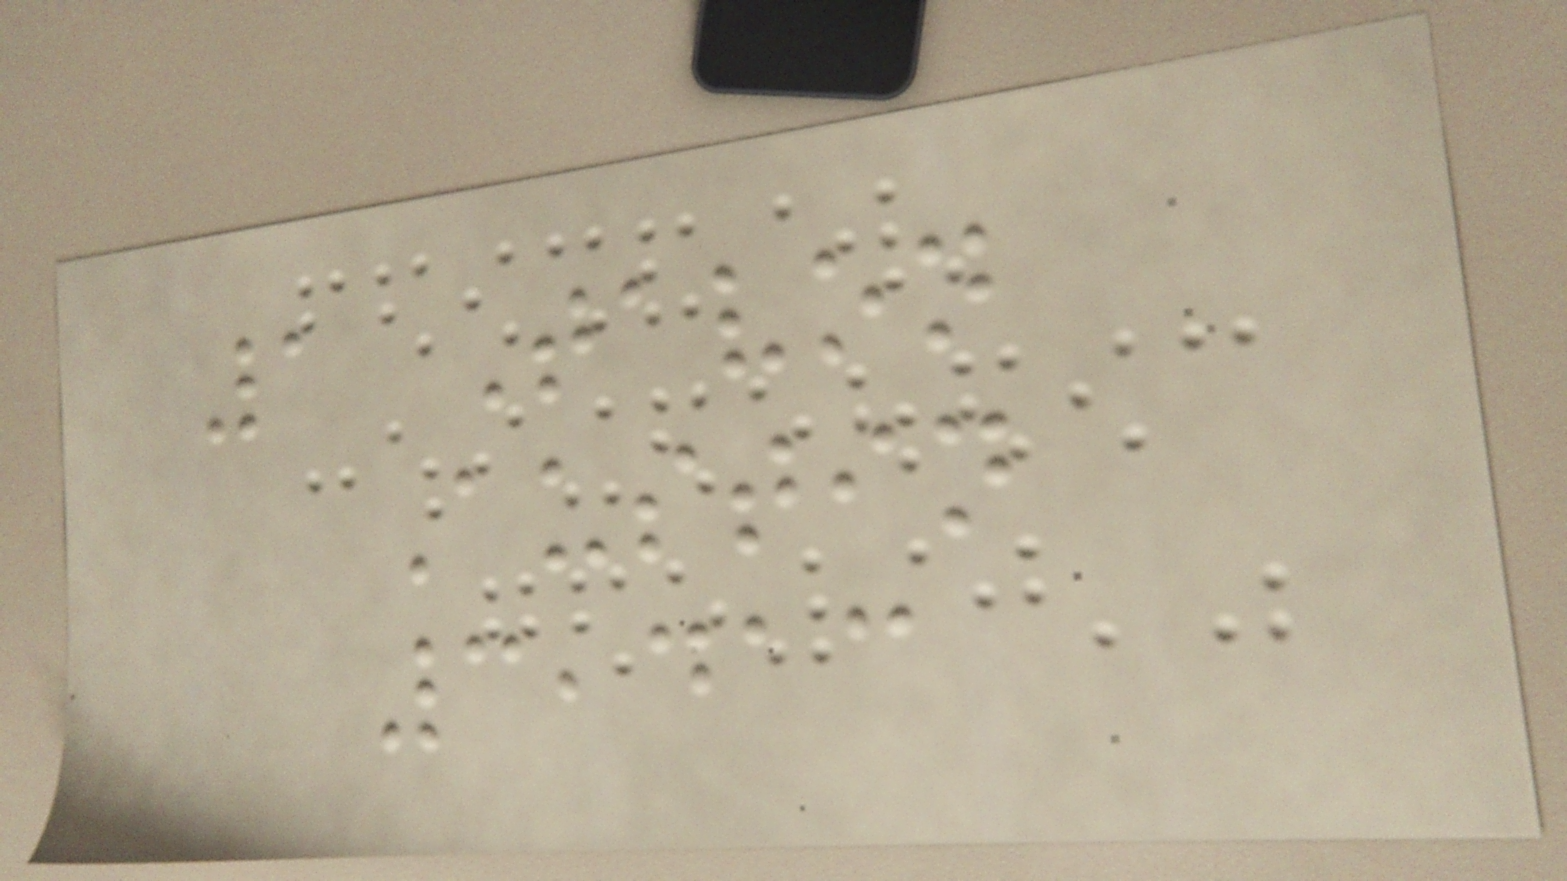1 Tavon
Austin
3,413
